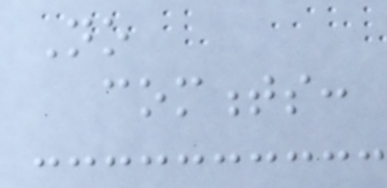No
comments:
